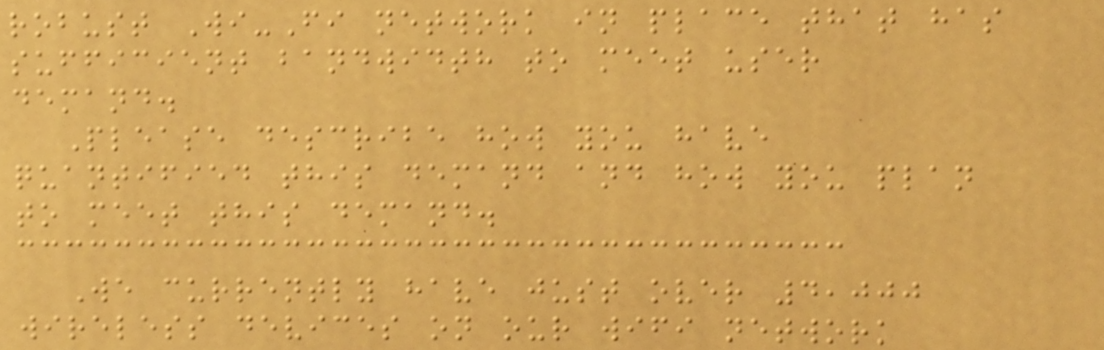robust Wi-Fi network in place that has
sufficient bandwidth to meet user
demand.
Please describe how you have
quantified this demand and how you plan
to meet this demand.
We currently have just over 4,000
wireless devices on our wifi network
